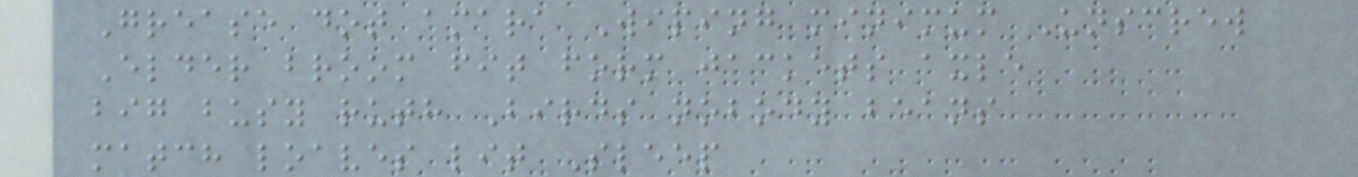Grease dot amara Wiping minimum Unscrew
Elder broom fit form jackets axle
big busy ruth Birds nobody beans
match loaves lit Sleep
